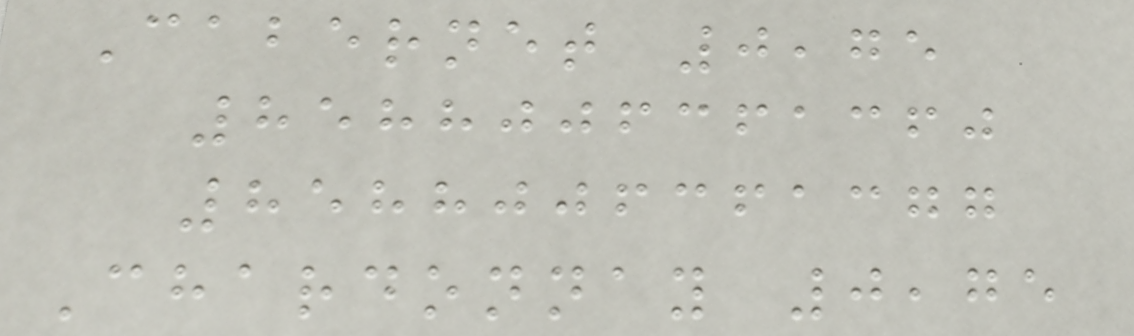Cabernet 0,75
8588006361360
8588006361377
Chardonnay 0,75
